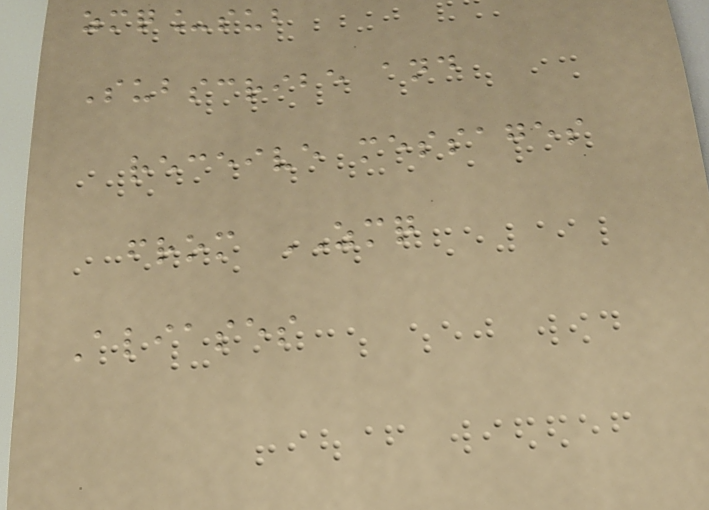zmq_sub
Subscribe and
receive messages
from ZMQ
Aliases
